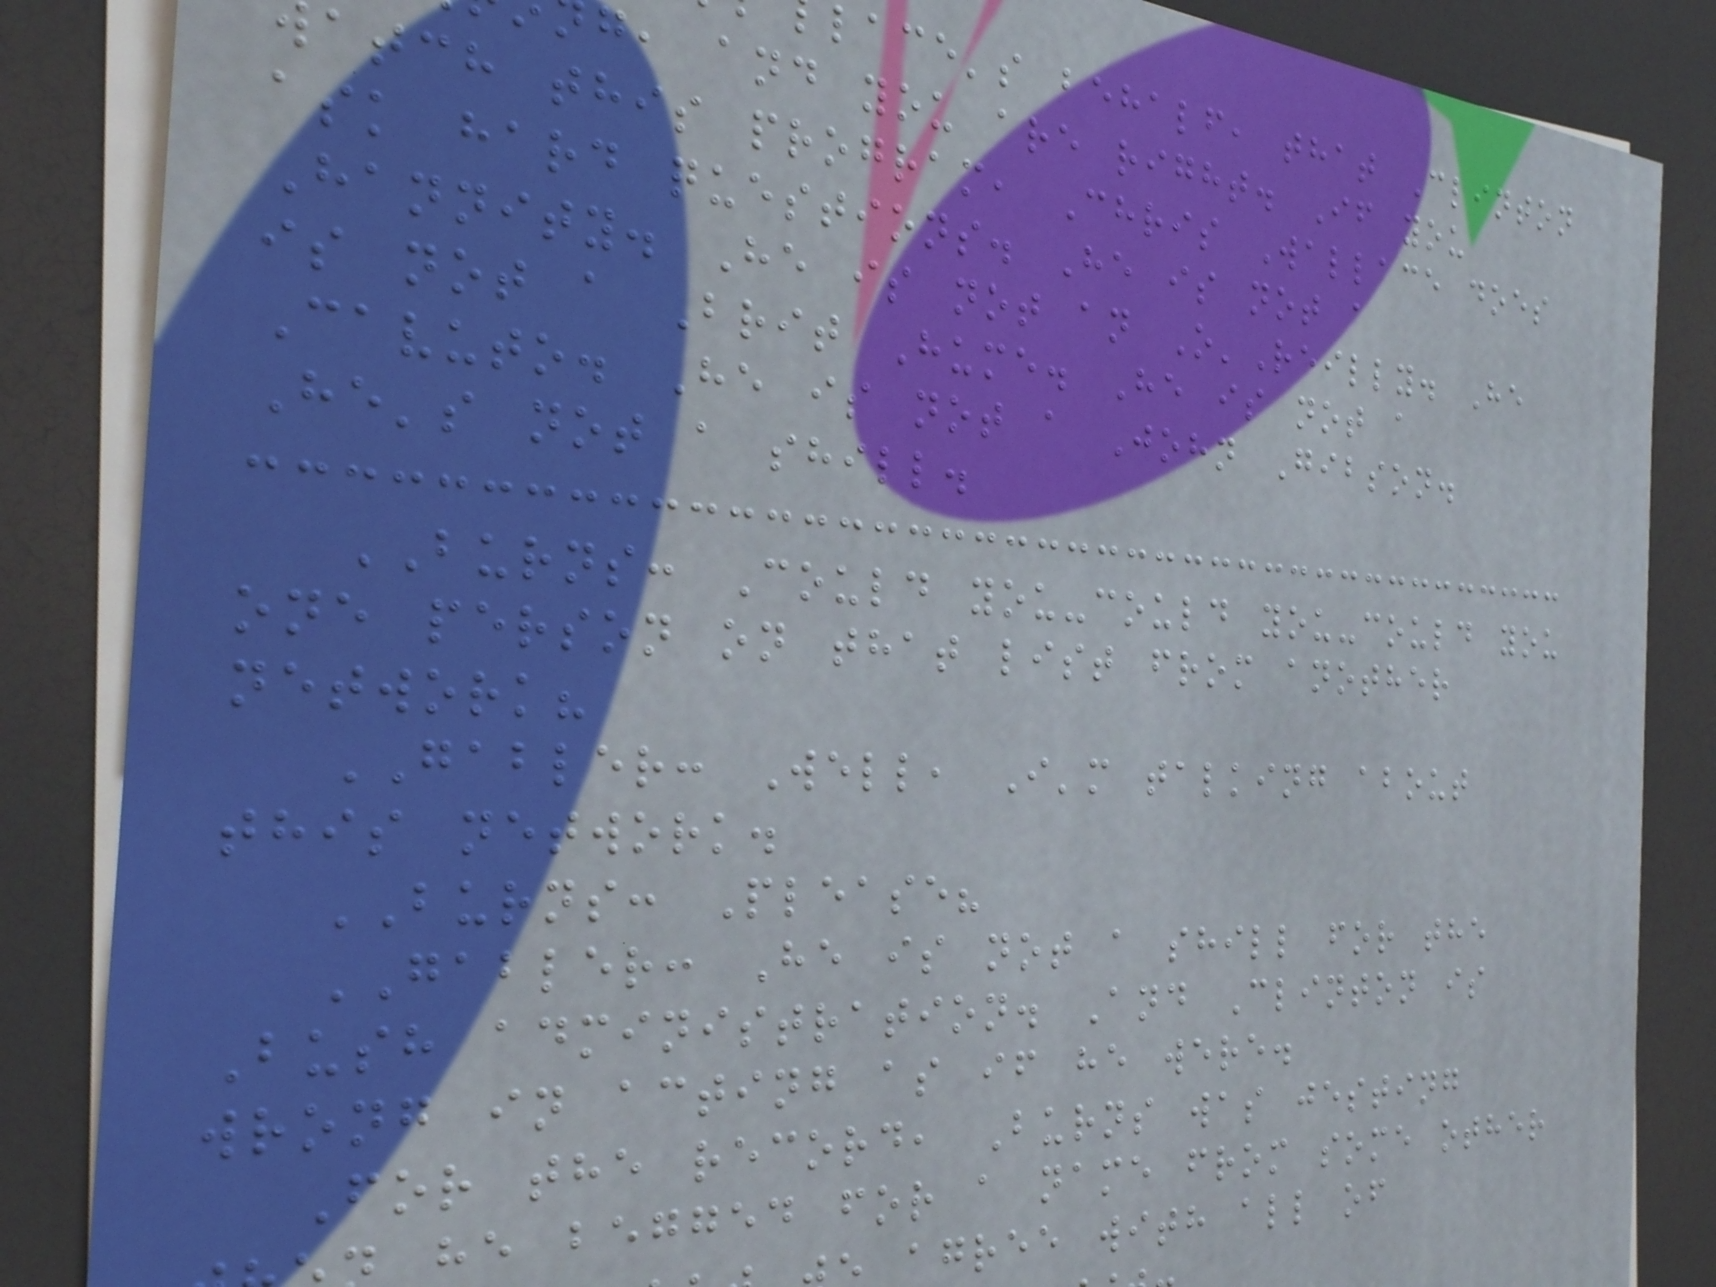lace's behalf, that Clinton
g, and you are right. If you
atch this program, Chris Wallace does
ask hard questions. He is not a
Hannity. He is not an O'Reilly. He
is not a Brit Hume. He is not a
Cavuto. He is not a John Gibson.
He's not a shill.
BURNS: Could you-could you-could you
one person on that list from another
network?
GABLER: Well, I'm talking about
this network.
BURNS: Please?
GABLER: He is not a shill for the
Bush administration. And Clinton is
wrong in acting as if he were.
For the record, Burns was jesting
he begged for a name from some other
agree with all of
